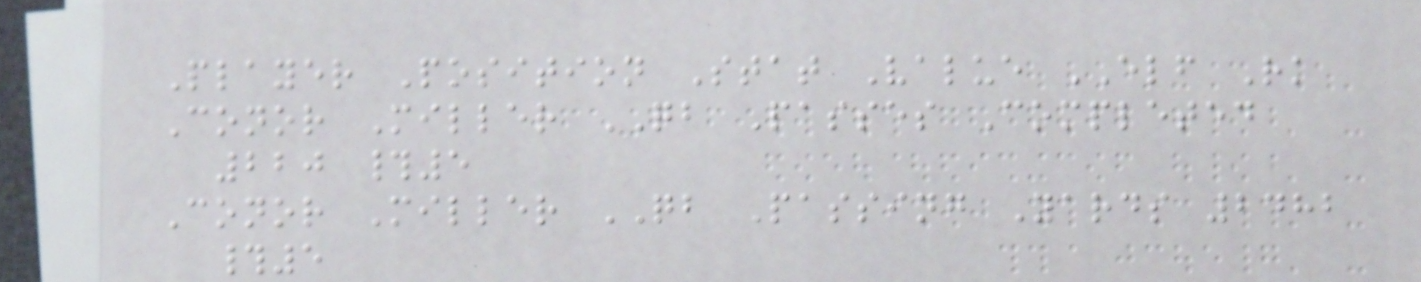Player Position Stat Value ELF Rk
Conor Miller QB Passes Completed
220 #5
Conor Miller QB Passing Yards 2482
#5
